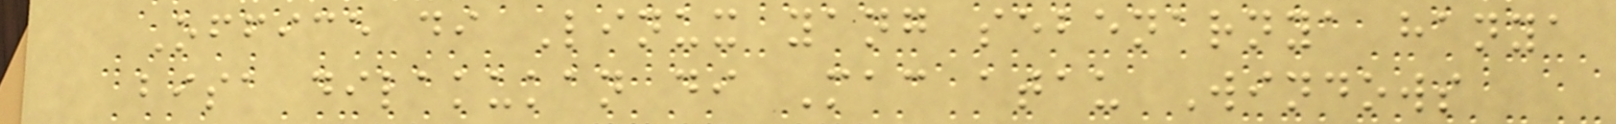Office di Linux yang sebenarnya hanya
bisa dilakukan di Mac atau Windows
